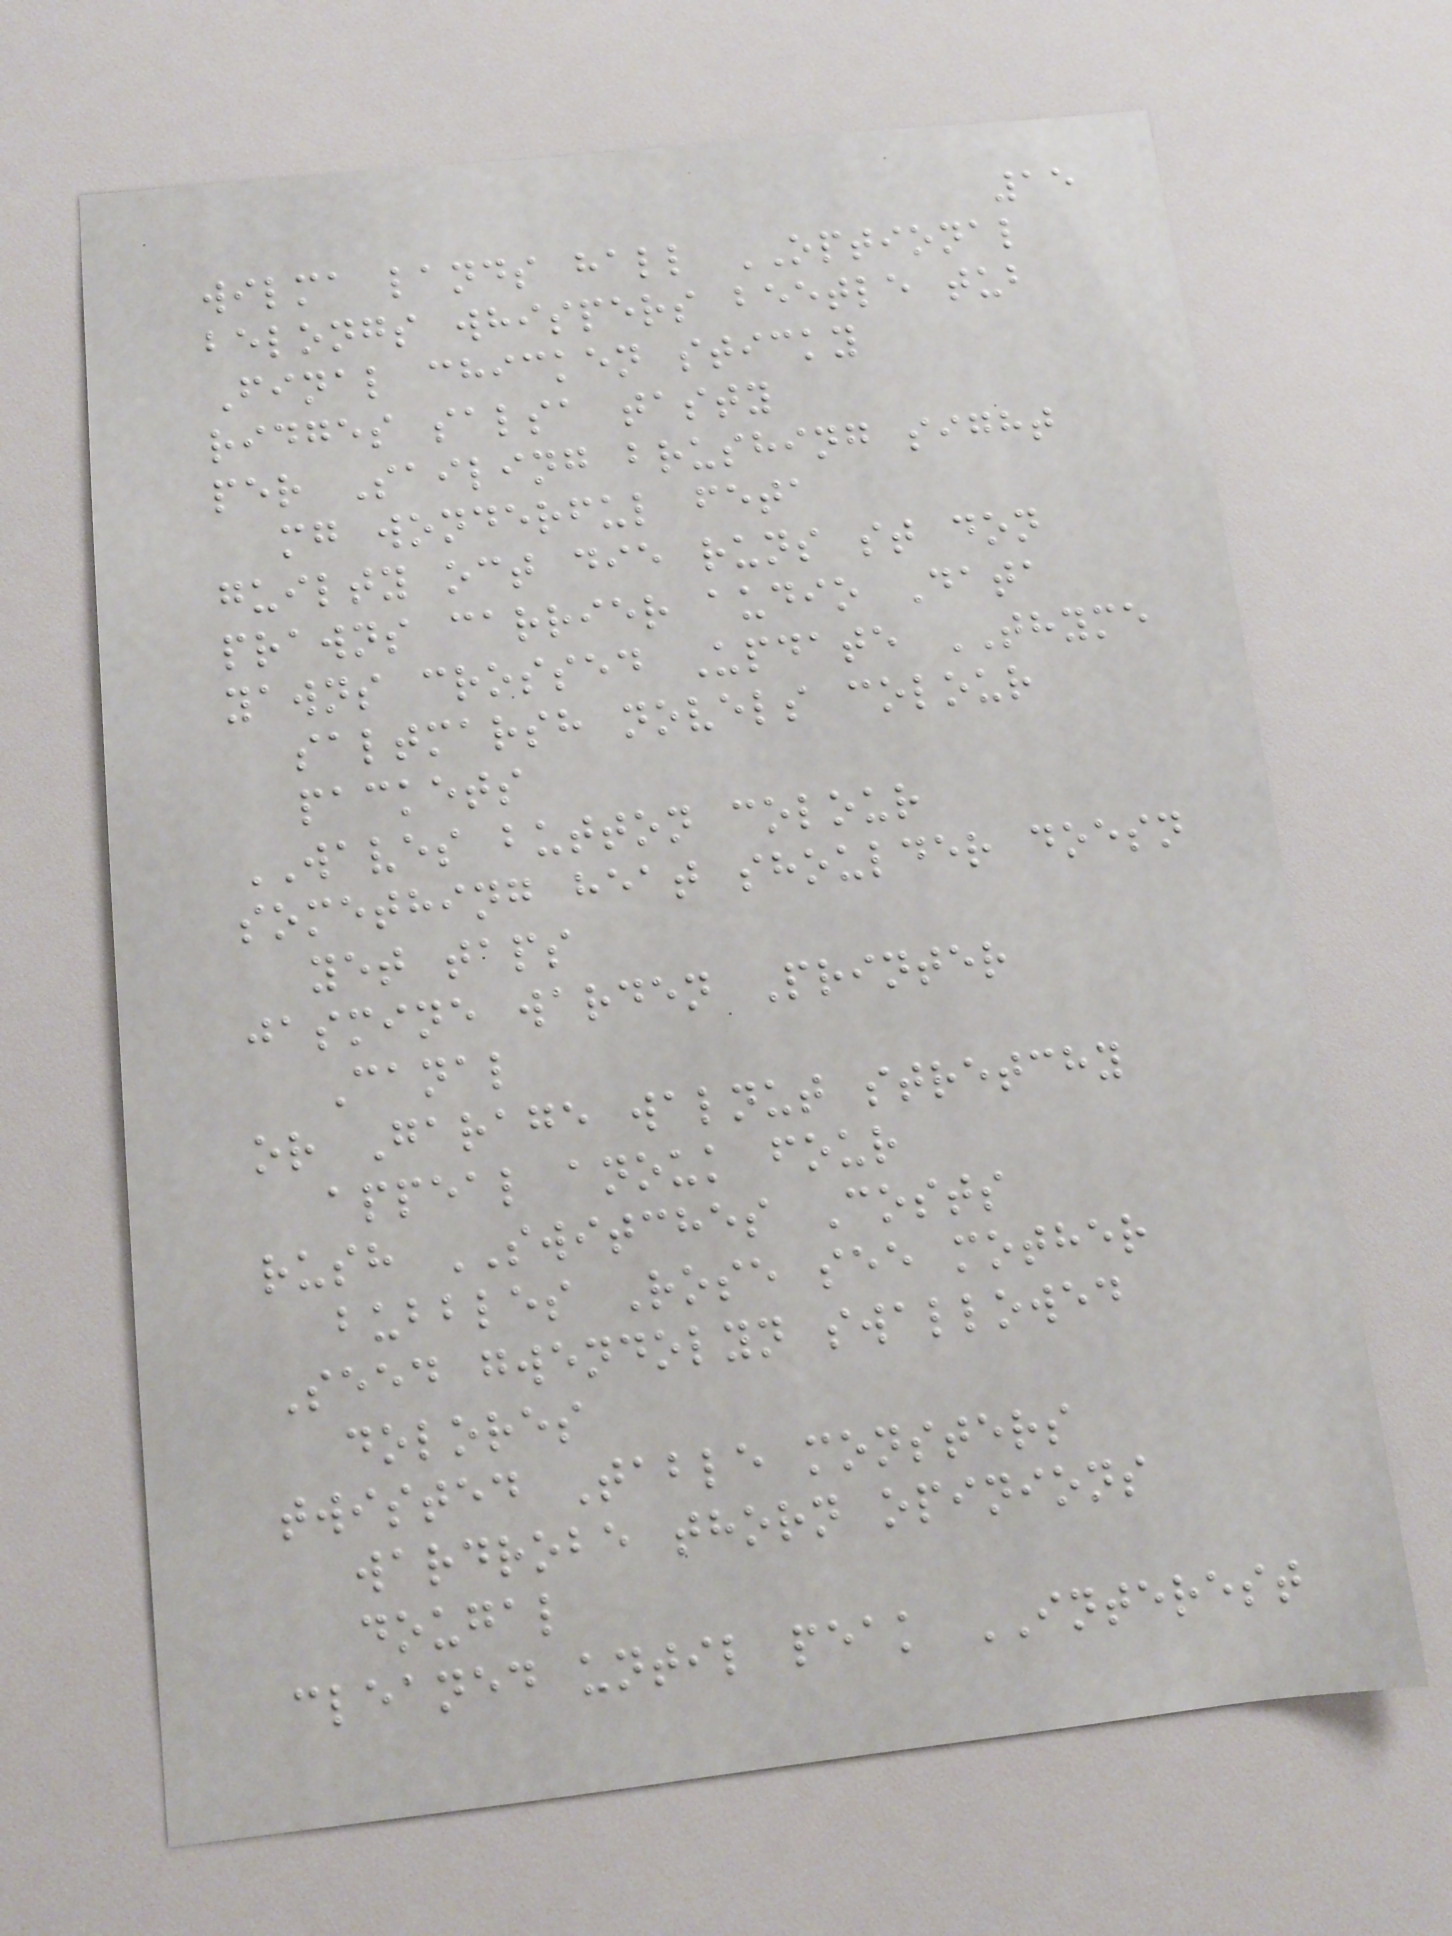15
wilma lands hall OPTIONAL
belongs whispers beetle tub
Final chicken sticky
ridges salsa tasty
per Sailing brushing sight
mg wonderful feta
guilty oct die runs st don
prawns carrier audio Data
yawns crossed Update THYME
saltmarsh novels colour
packets
WAVES button colour
something heat shoulder doesn
yet taps
jasmine warden Printer
Canal
or Garage walnut stretchy
appeal anouk four
rush SWITCHES Costs
bubbles Rose see mother
Seed gwendolyn swallowed
dolores
twisted Table monsters
wardrobe thorn opinions
dougal
cleaned until peak INTEREST
